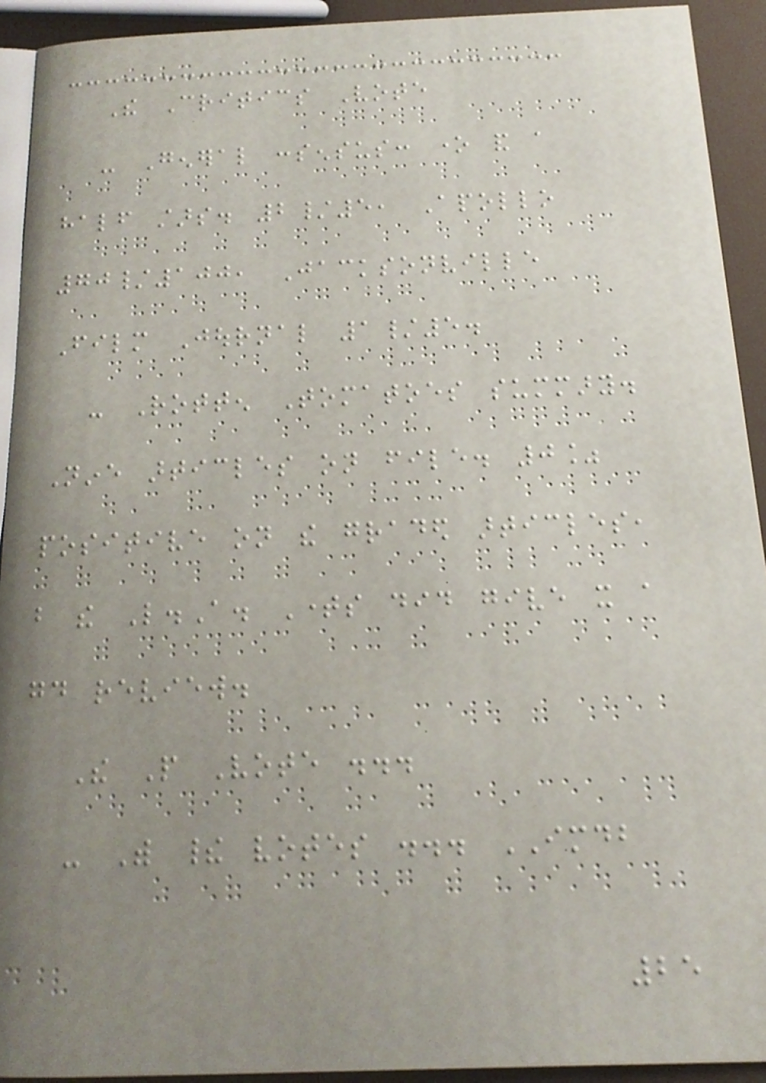The Critics Vote
- General consensus: one and a
half stars. 2/5, Apollo
70/100, Jacksonville
Film Journal 1/5.
- Rotten Tomatoes summary.
Nine articles on file. 0%
positive on the graded articles,
but the L.A. Times did give it a
good review.
The People Vote ...
- With their votes ... IMDB
25
